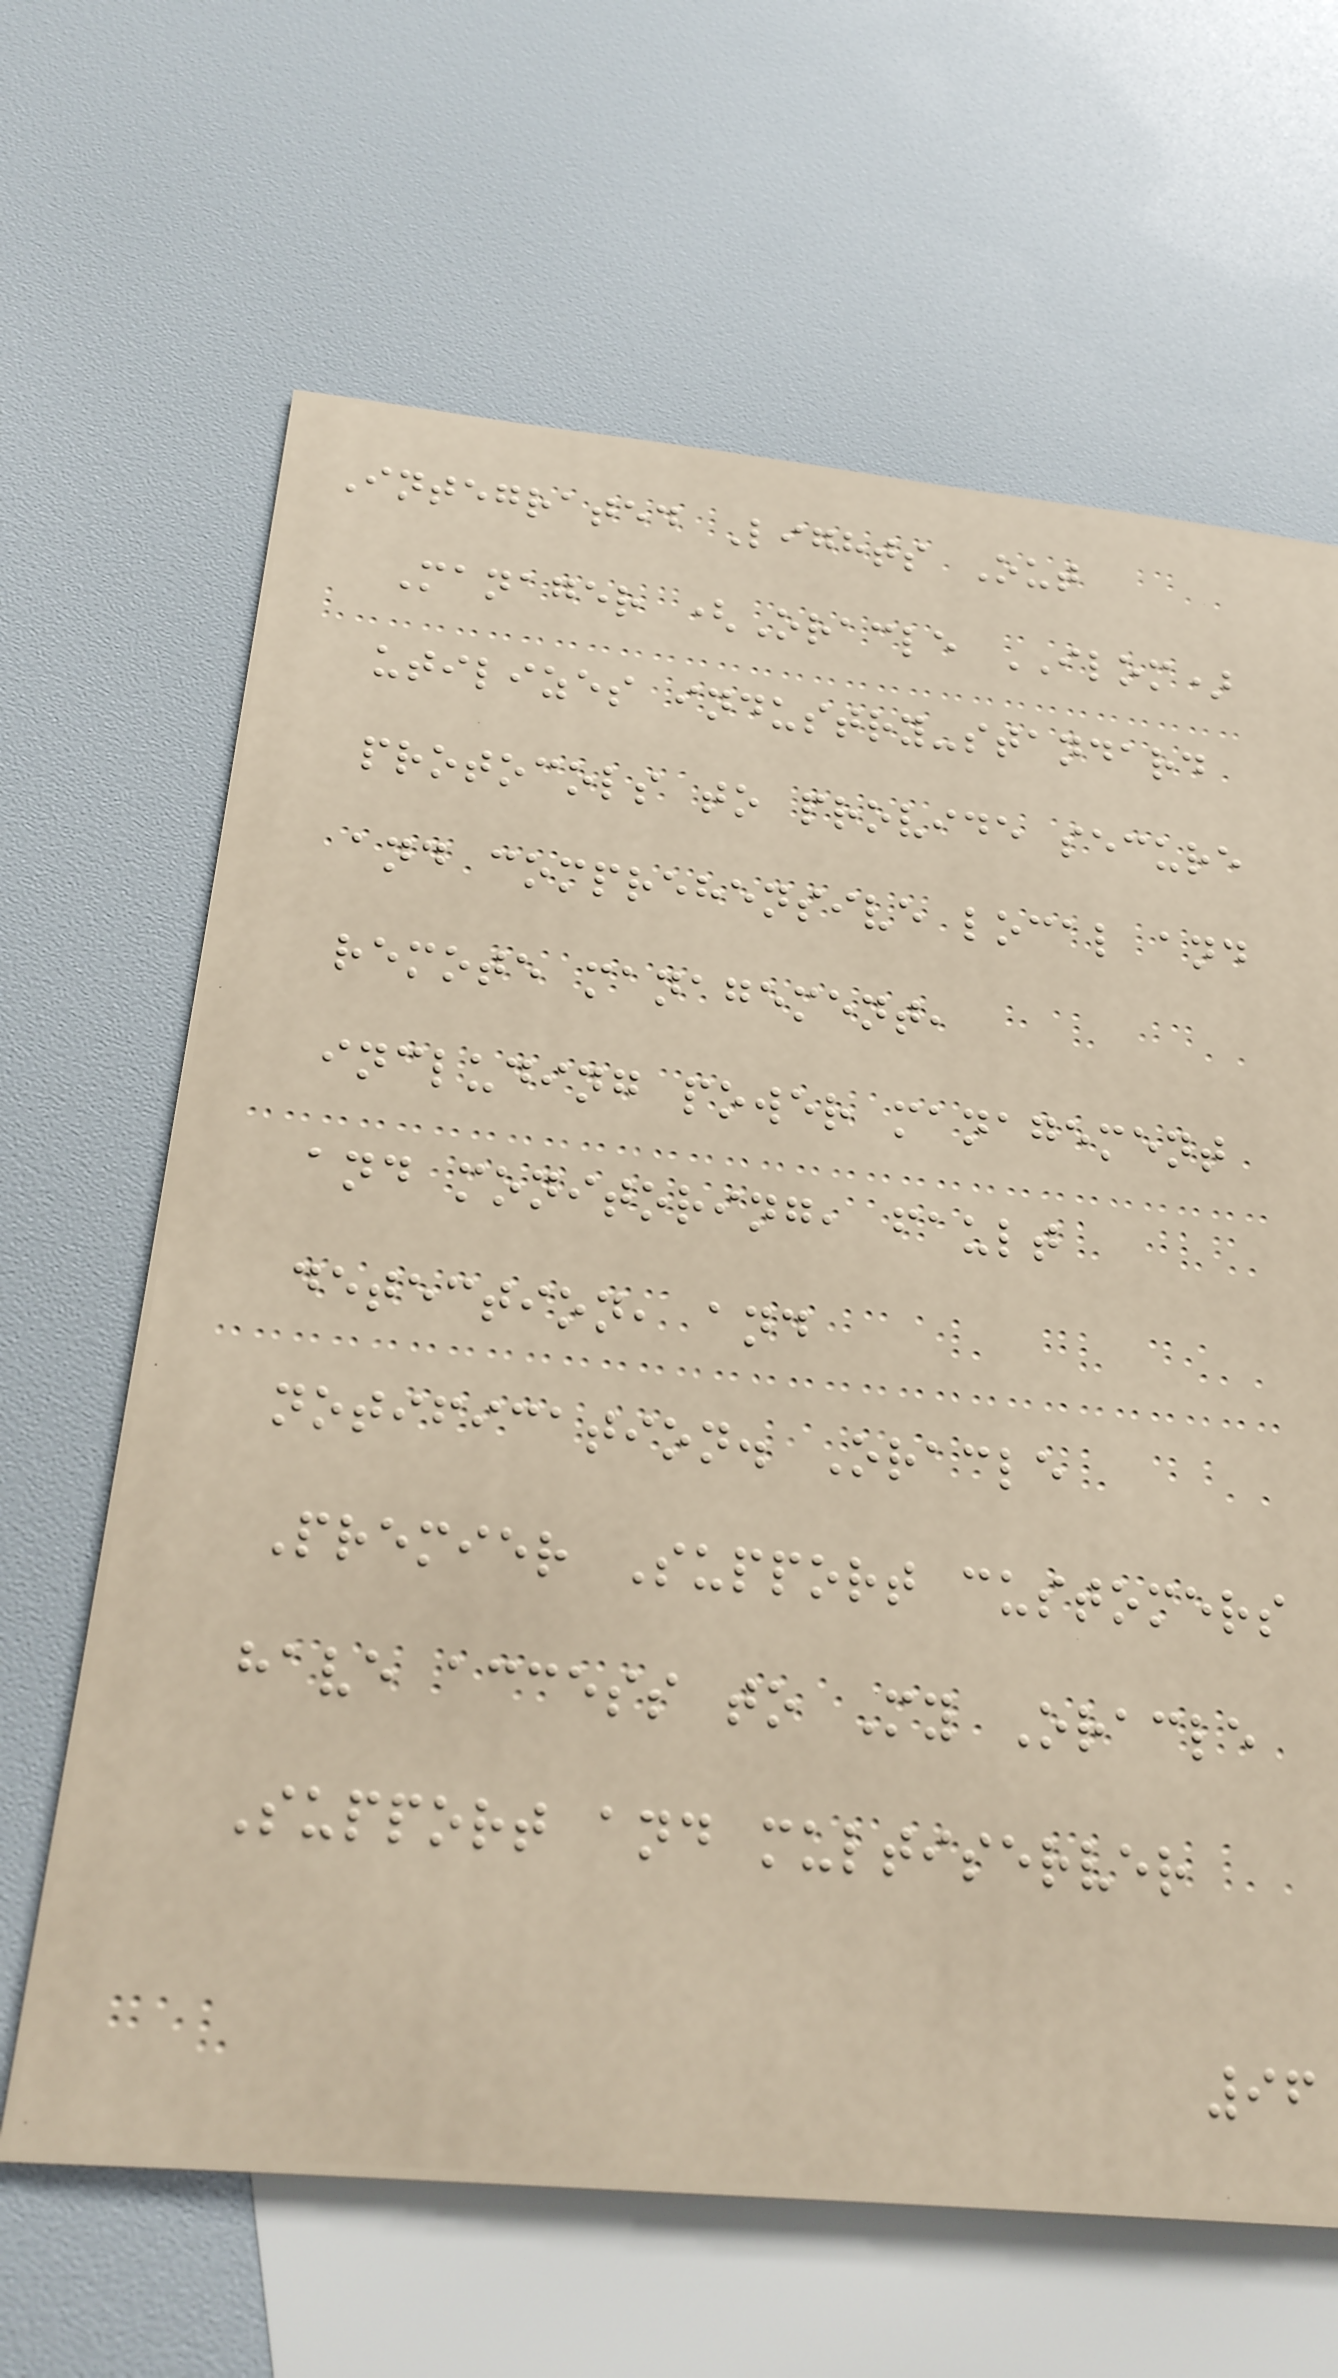Integrated Lights Out
Manager (Oracle ILOM)
utilizes industry-standard
protocols to provide secure
and comprehensive local and
remote management,
including power management
and monitoring, fault
detection, and
notification. Oracle
Premier Support customers
have access to My Oracle
Support and multiserver
96
